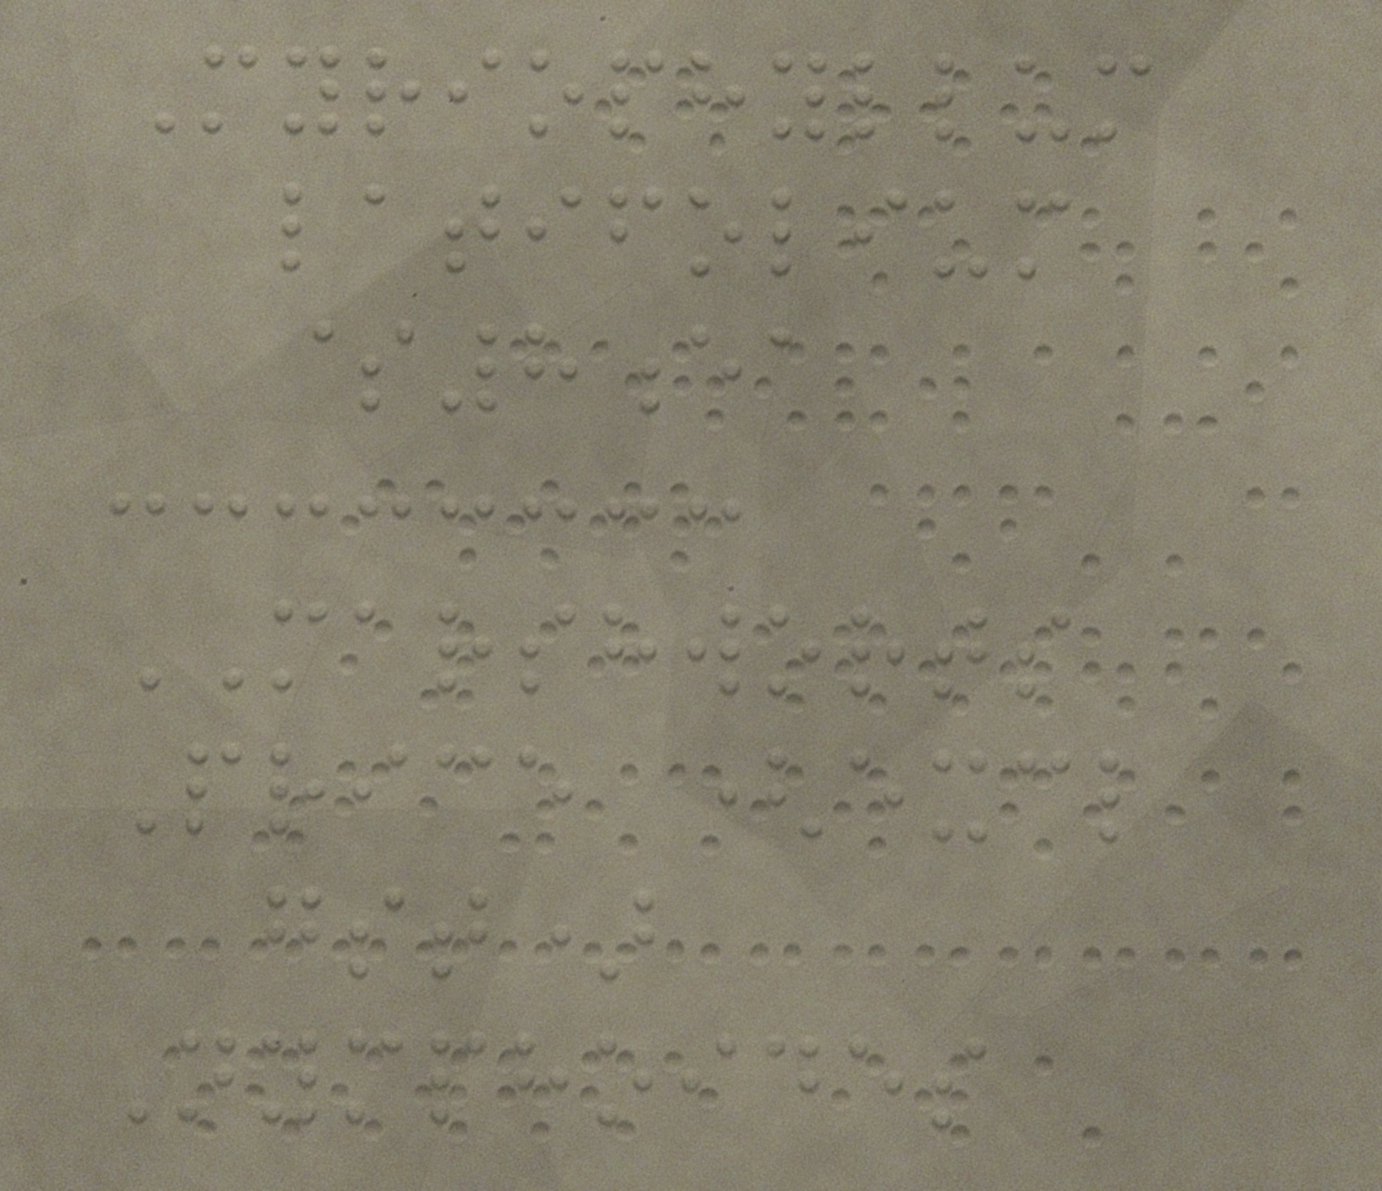Myriophyllum
latifolium
$8ea
MARSHWORTS
Price (excl
gst)
Nymphoides
